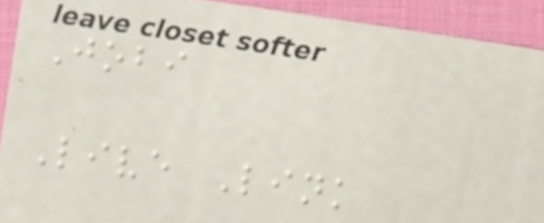Jobi
Live Link
